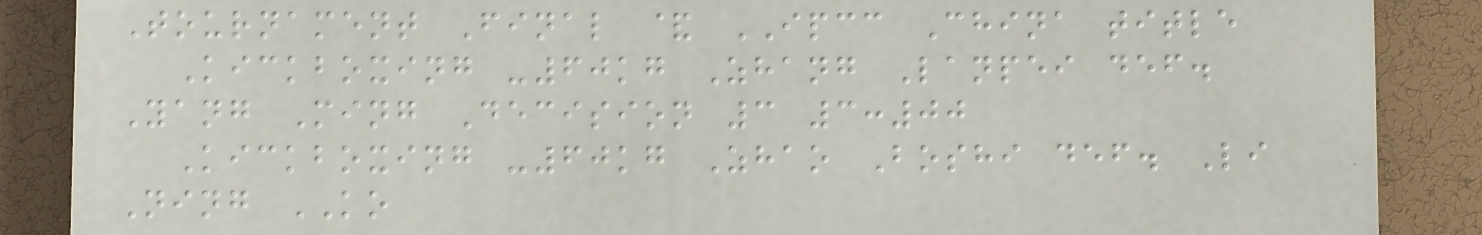Tournament Final & IPCC China title
Kickboxing -60kg Zhang Lanpei def.
Yang Ming Decision 3 3:00
Kickboxing -60kg Zhao Boshi def. Li
Ning KO
